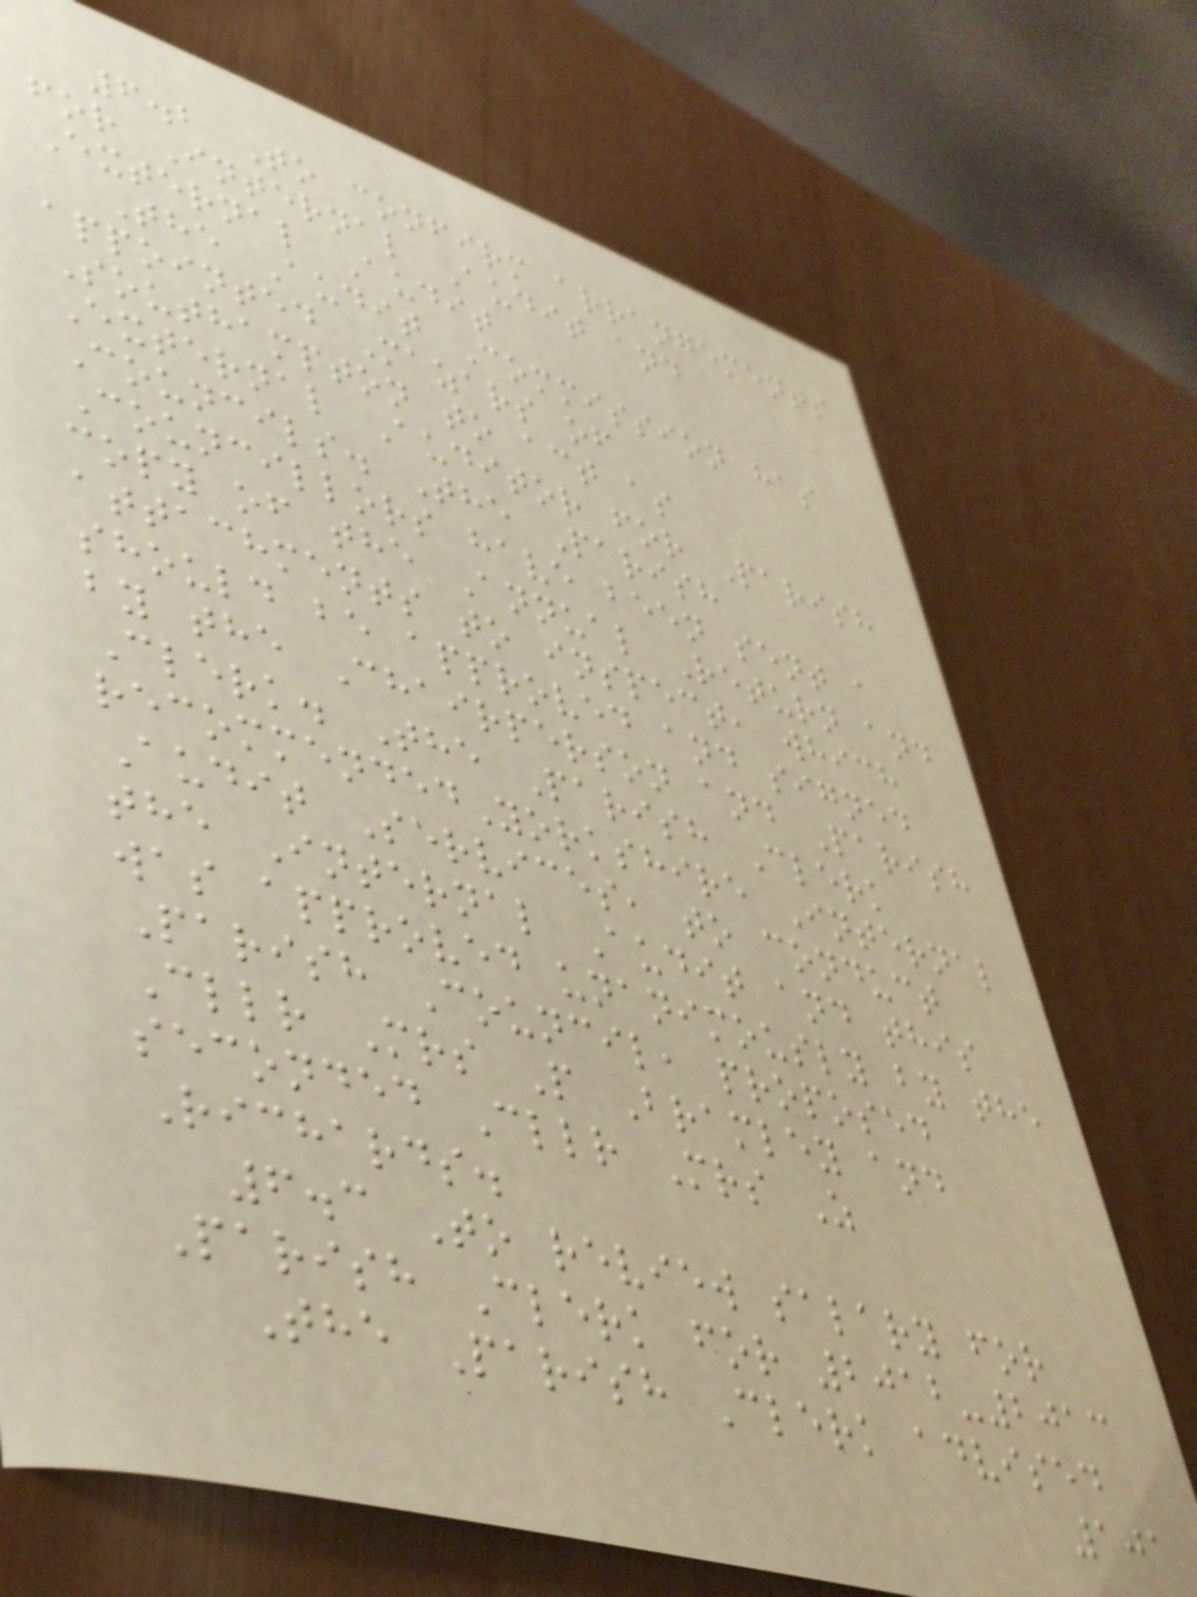6.2 To confirm arrangements
for Internal Audit and
External Audit
The Audit Commission has
appointed Mazars of
Southampton to act as
External Auditor for Parish
Councils. The Parish
Councillors have been sent a
copy of the Annual Return and
attachments to inspect, which
should be approved and signed
by the Chairperson and Parish
Clerk. The Parish Clerk
recommendedYorkshire Internal
Audit Services, to conduct
the Internal Audit and this
was approved unanimously by the
Parish Council, proposed
Cllr Mrs P Bramley and
seconded Cllr Mrs Z
Richards.
6.3 To review salary for
Parish Clerk for 2012-2013
The Parish Clerk advised
101
